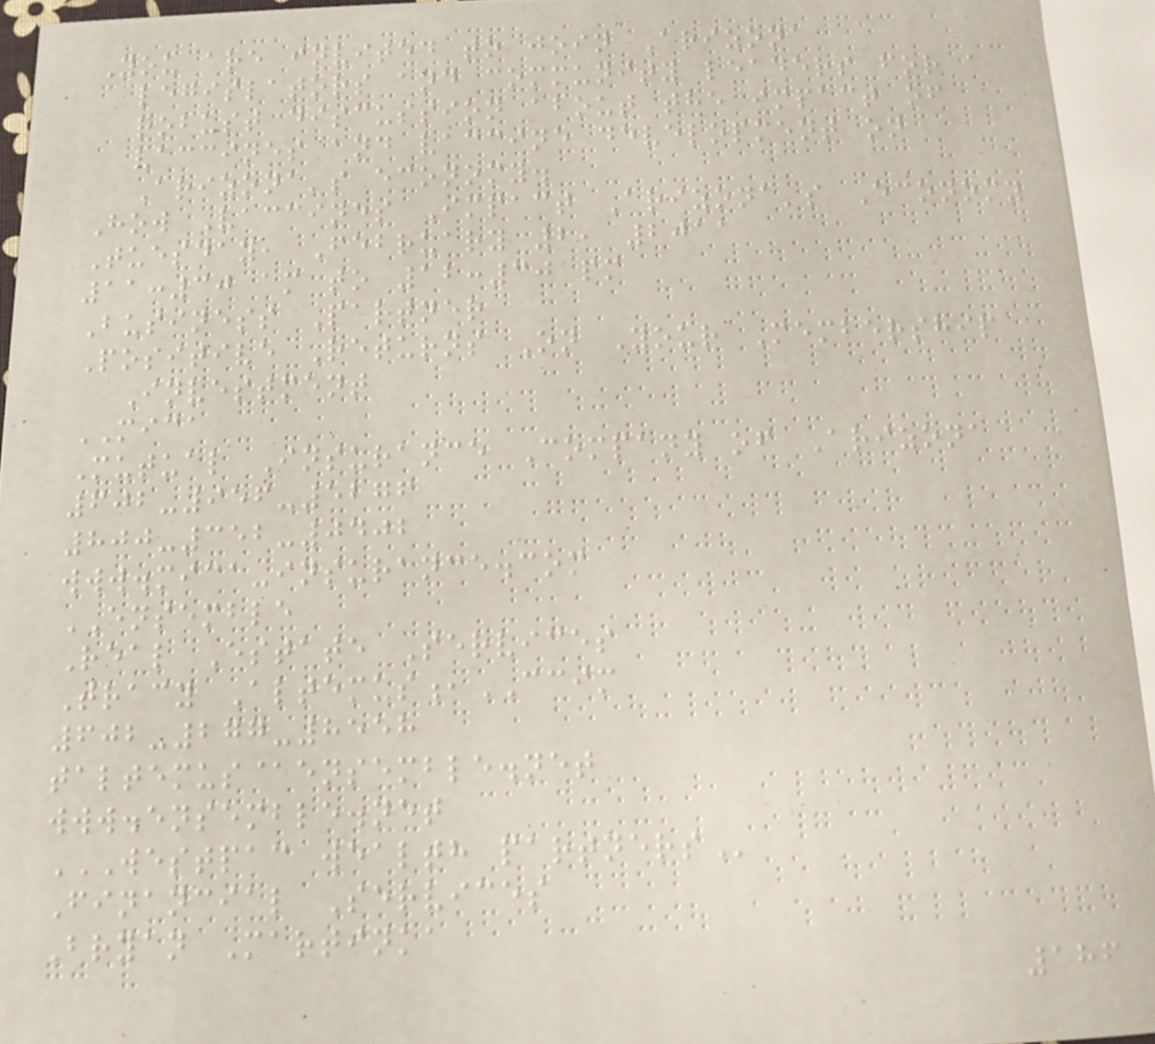You are invited to join Arizona
legislators and community leaders for a
robust discussion about the impact of
vaccines and vaccine development on
Arizona's economy.
How Vaccines Impact Arizona's Economy
Tuesday, February 2, 2011
11:30 am to 12:30 pm
Business Partner
Positive Returns On Your Membership
Investment
MICA
Mutual Insurance Company of Arizona
602-956-5276
800-352-0402
www.mica-insurance.com
ENSEMBLE
Real Estate Services
Tracy Altemus,CCIM
602-277-8558
taltemus@ensemble.net
www.ensemble.net
WESTPAC WEALTH PARTNERS
Financial Services
Bryan Martinka
186
